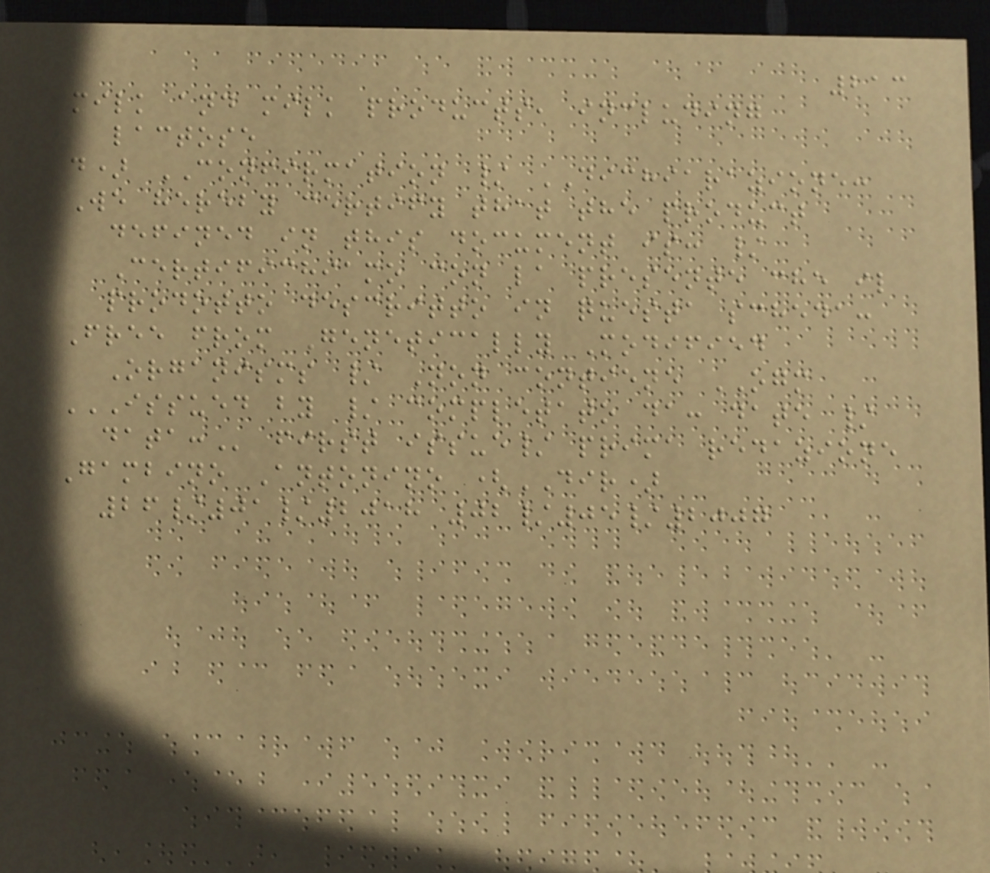213
milk and milk products, including
lactose
d) CONFIRMATION / DICHIARAZIONE:
We hereby certify that the product
defined in this document is: /
Certifichiamo con la presente che il
prodotto descritto in questa scheda:
Free from Genetically Modified
Organisms / Non contiene OGM
ISSUED BY / COMPLETATO DA: DATE /
DATA: first issue/ prima redazione
Gambino Antonino (DIR)
26/01/2018 02/05/2007
